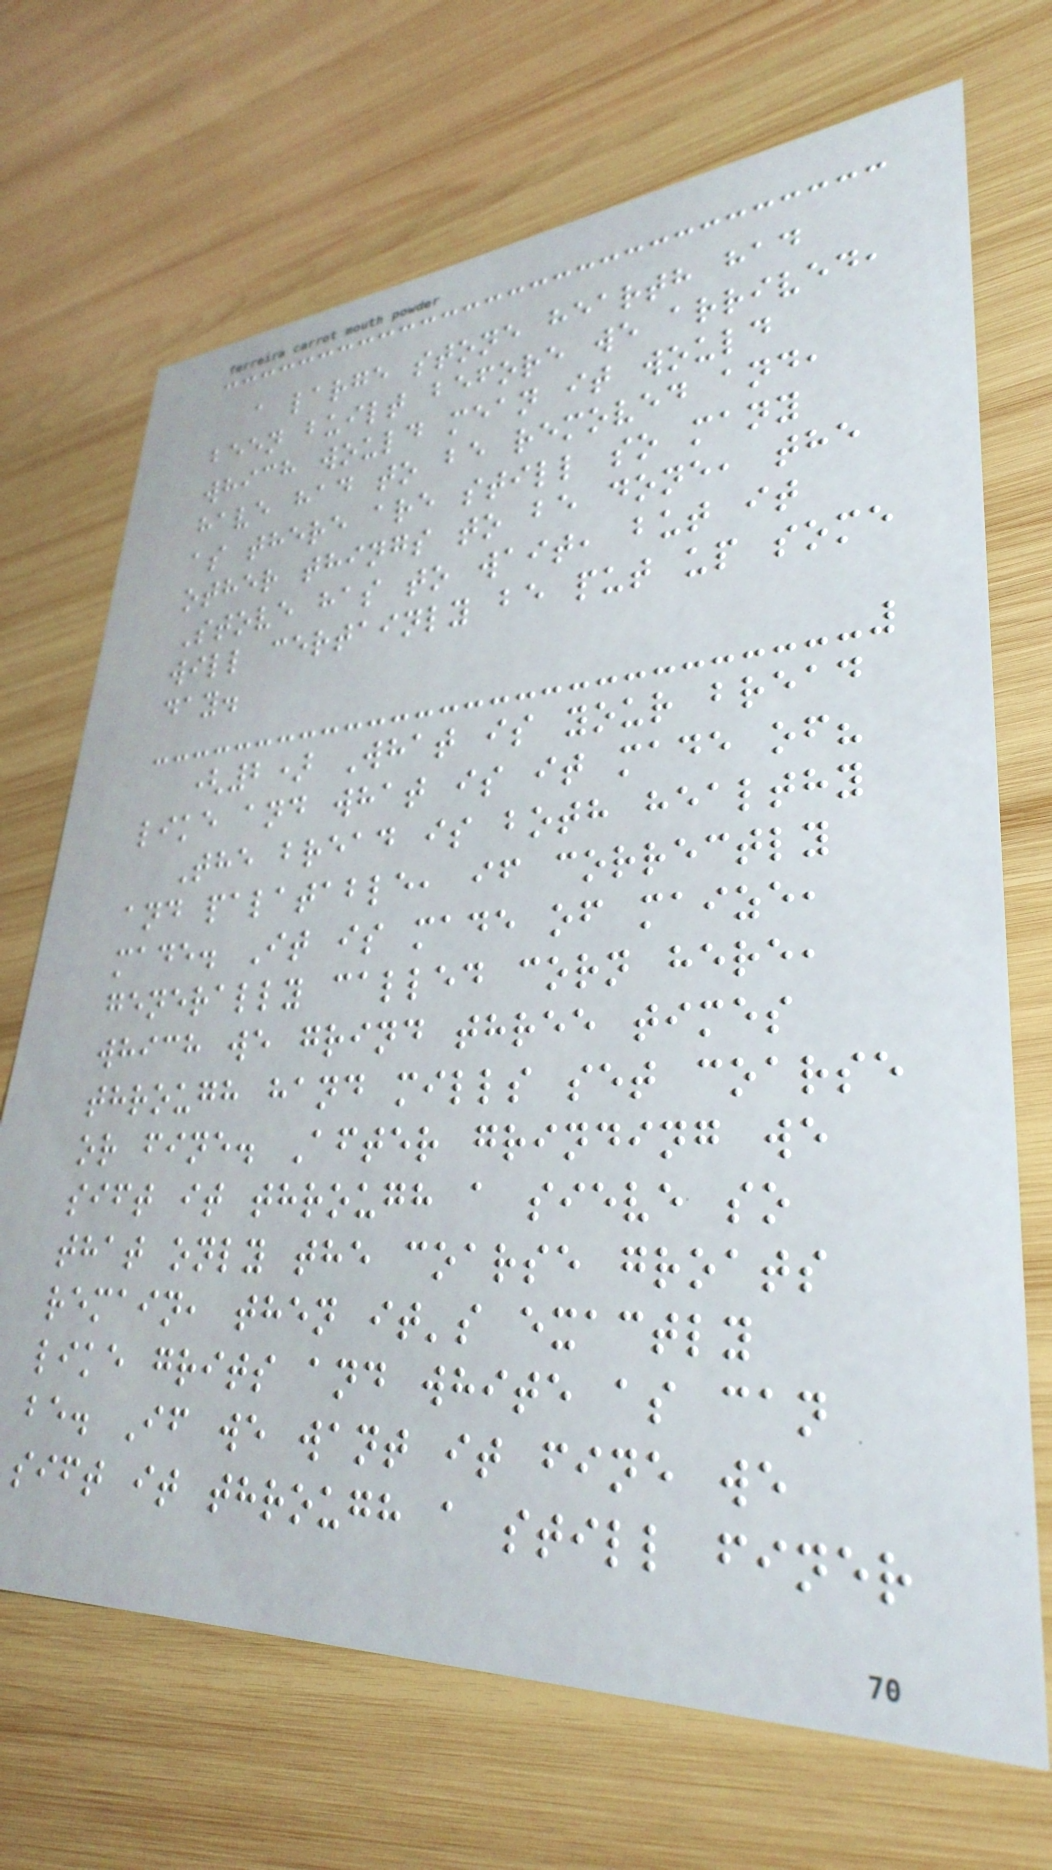a large stone hearth had
been built before we arrived,
which would mean it would
have had to be removed and,
as there are still so many
other things to be done, the
Stove has to wait, but it
will certainly be put up some
day.
(2) What is your bread
like and what is it made of?
The bread is both healthy
and palatable, if correctly
made. It is made of maize,
generally called corn here,
which we grind three times
through hand mills set coarse
or fine. After grinding we
sift it through a sieve so
that only the coarse groats
remain, then it's exactly
like grits and white as can
be. If we want it fine we
sift it through a still finer
